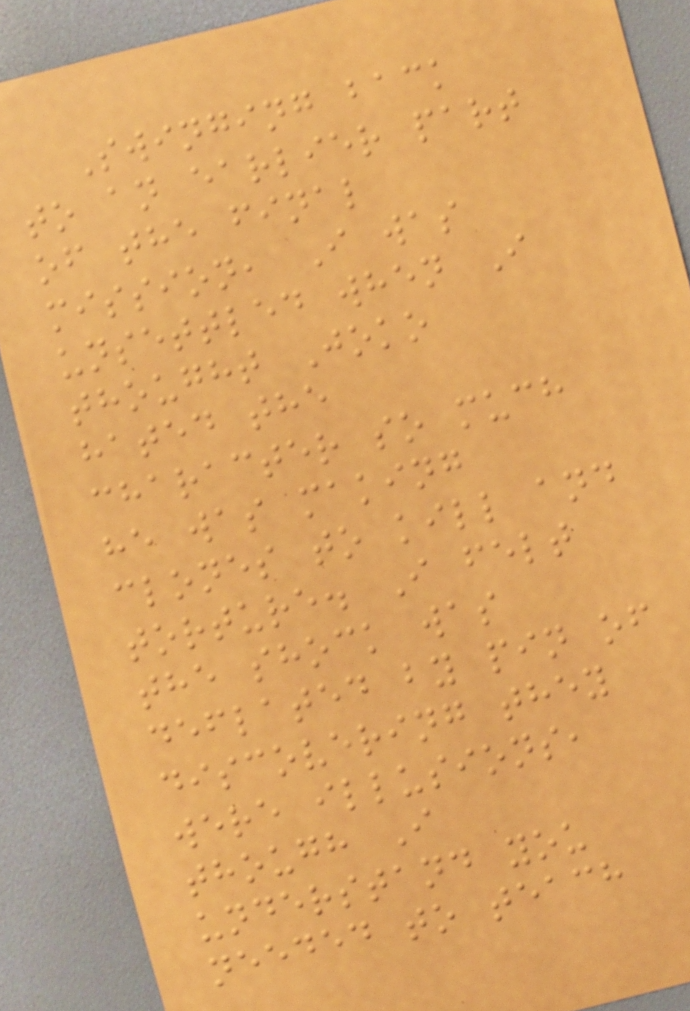Swinging back
to an earlier part
of the final
mission, I was
unsettled when I
thought Joko
hated the
character so much
he was making
clones to kill and
torture. I felt
the shock was
deflated by pin of
discovering they
were illusions,
though I
understand you
needed to teach
